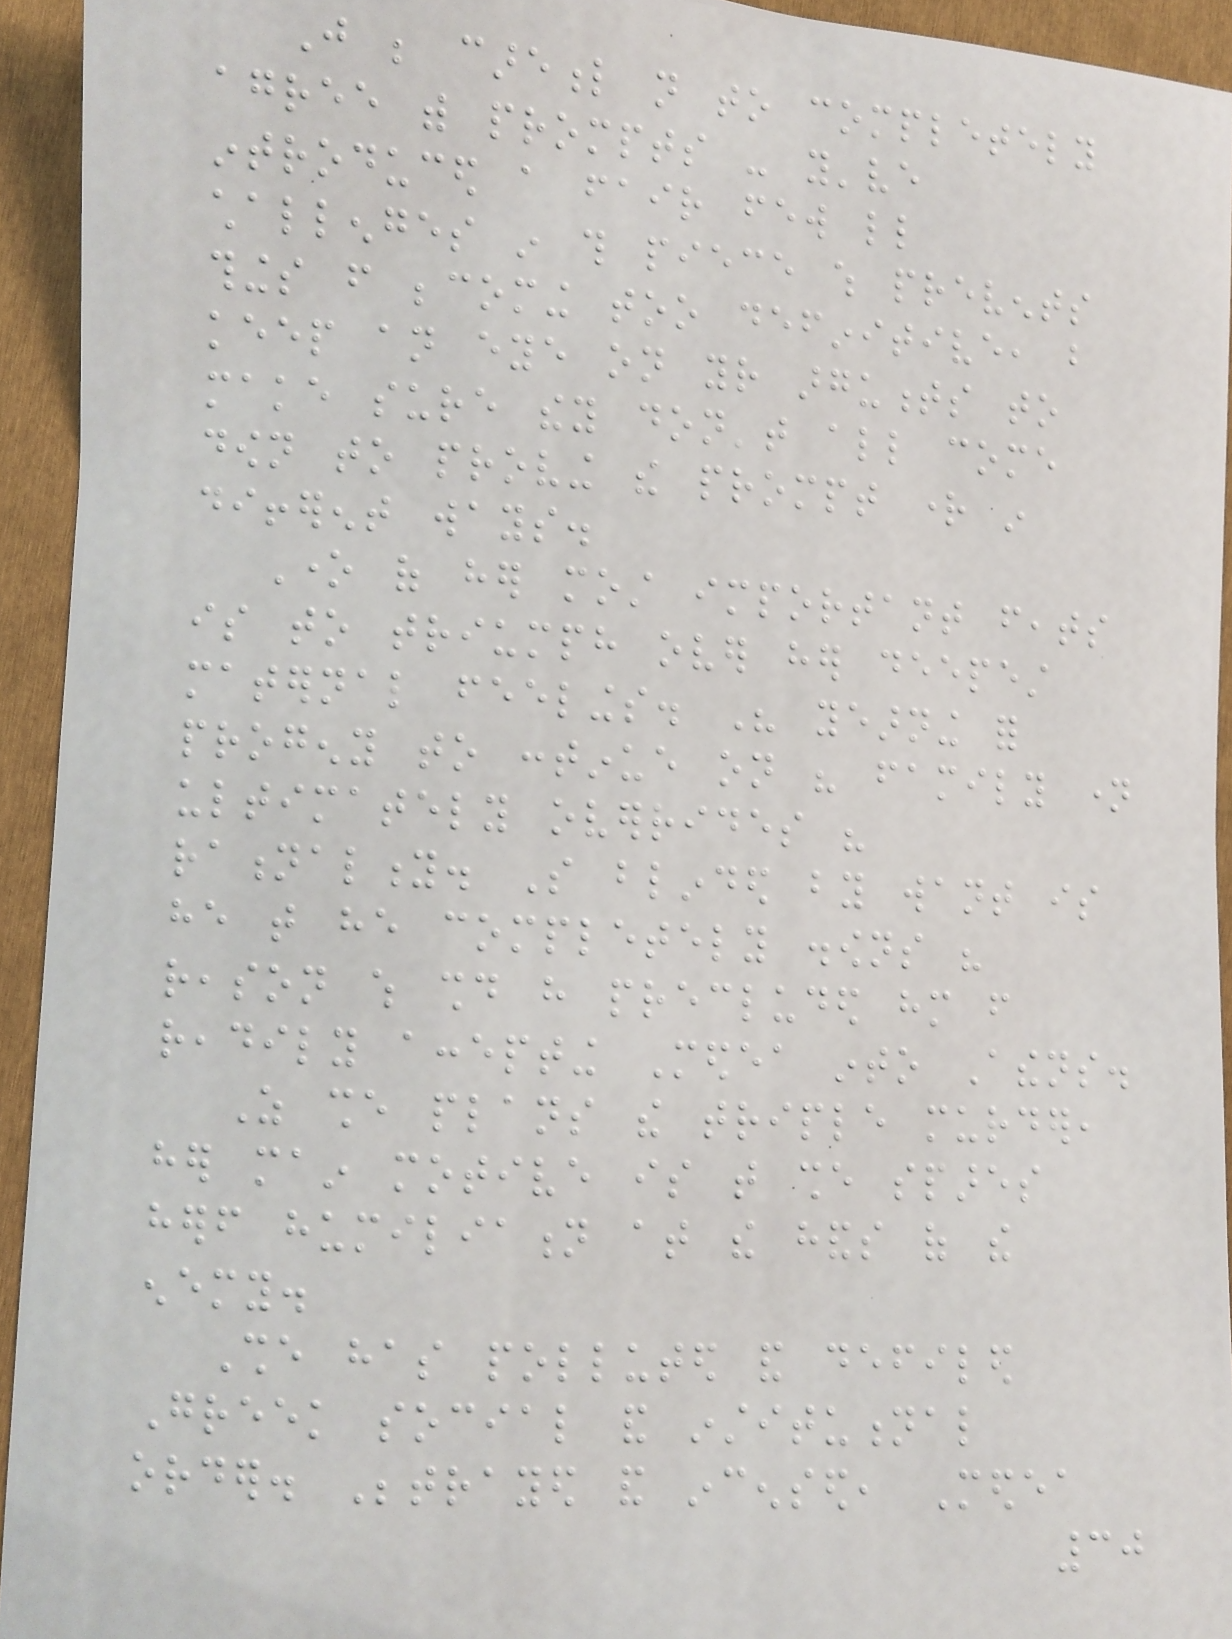Just be careful not to completely
agree with prompts - you've
introduced a fair few little
challenges in this piece which prevents
things from becoming too definitive, but
keep an eye on your arguments to
make sure they don't all come
down to proving the prompt right in
different ways.
One of her most important feats
is to triumph over her deepest
maternal feelings. His yearning for
progeny to continue on his family name
ultimately overrides his
rationality. So blinded by want is
he that he completely disowns his
reason which should have precluded him from
readily accepting Medea into Athens.
As she plans the triple murder,
her main motive is that she spares
herself humiliation at the hands of the
enemy.
She has polluted and defiled
Greek social and institutional
order. Betrayed and incensed, Medea
30
